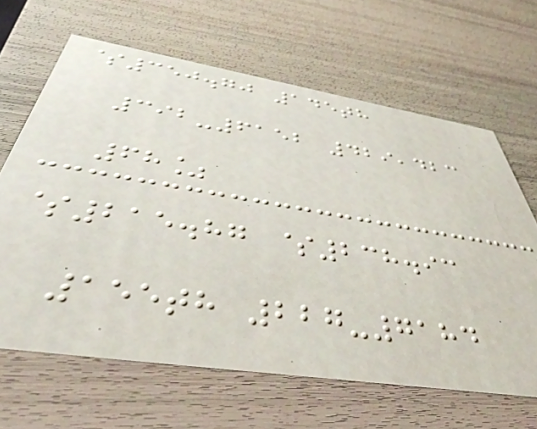$350.70 145th
392-6152 429,423
68%
$215.87 $238.93
155th 227-7184
